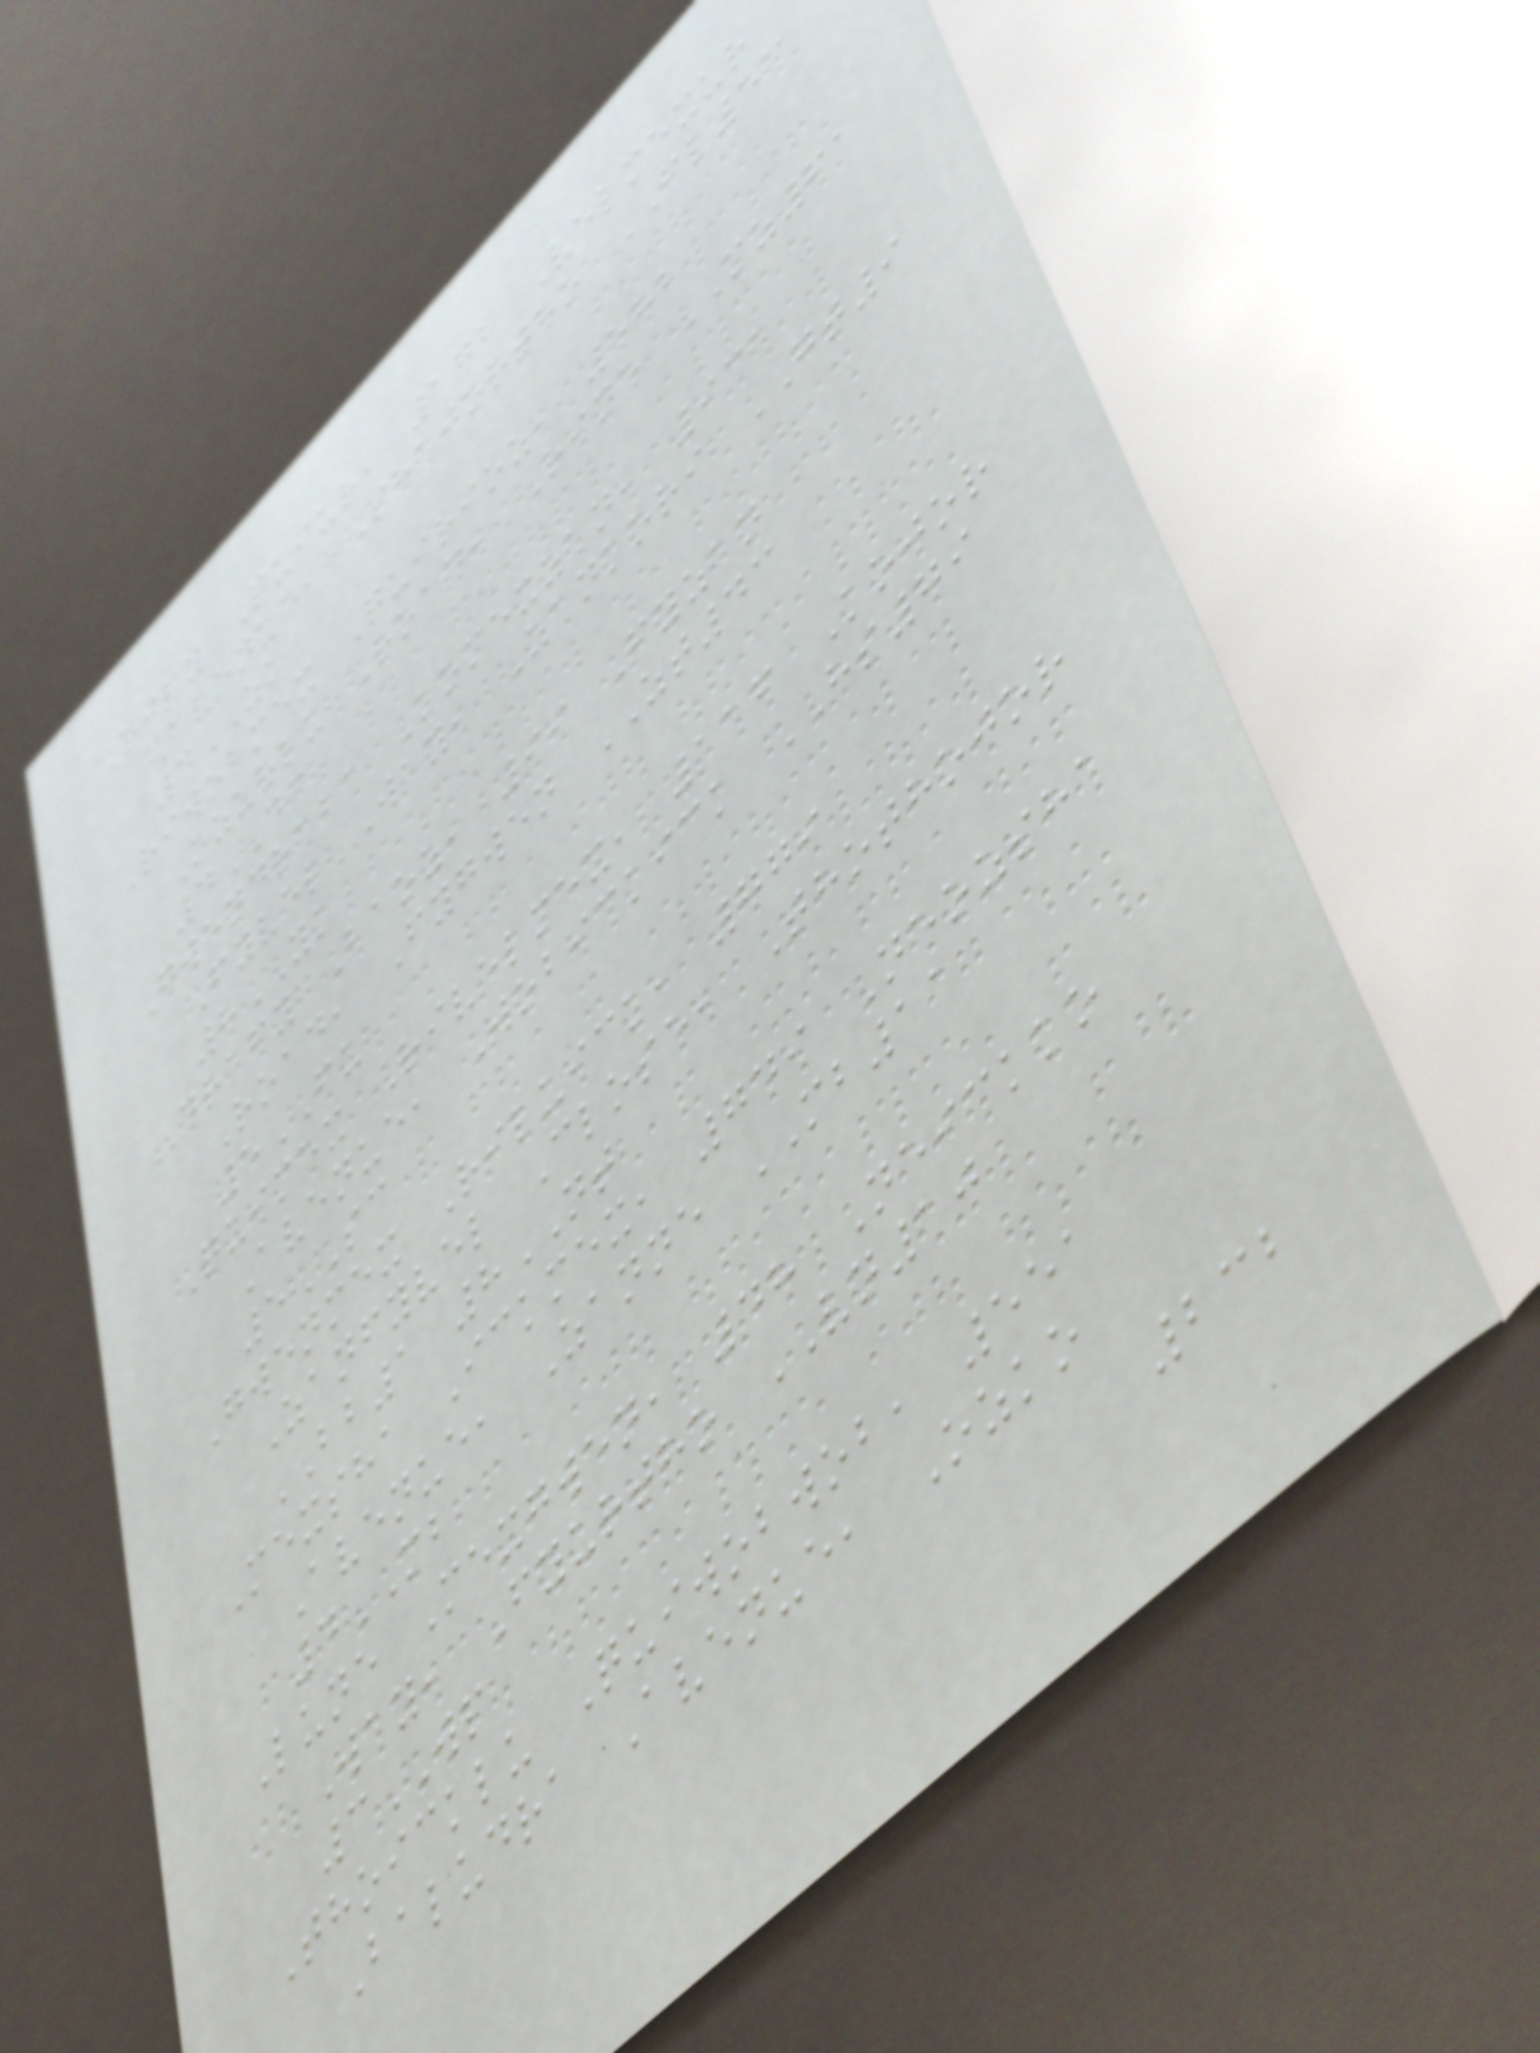Rify Quiur, 172 Velmexur
Avenue, Shajortho FL53
4ZK
Riwobmex Quirioz, 582
Ozurlu Road, Rine MZ61
4DC
Gwendraba Komexzan, 931
Fyvel Way, Zankori GT9
8YK
Drafy Baoz, 99 Fyzan
Road, Fygwen ZT43
5FU
Quimex Rivelmex, 116 Kojor
Avenue, Wobickick HS79
5SC
Gwenmex Riluick, 779
Zanfyvel Close, Thothojor
BB1 8NT
Mexsha Ickmex, 749 Neozsha
Avenue, Zanne MB11
4MB
Lune Mexgwen, 48 Neickko
Way, Fyurtho VN10
3WP
Thoicklu Quiwobwob, 551
Baludra Avenue, Ozko
232
